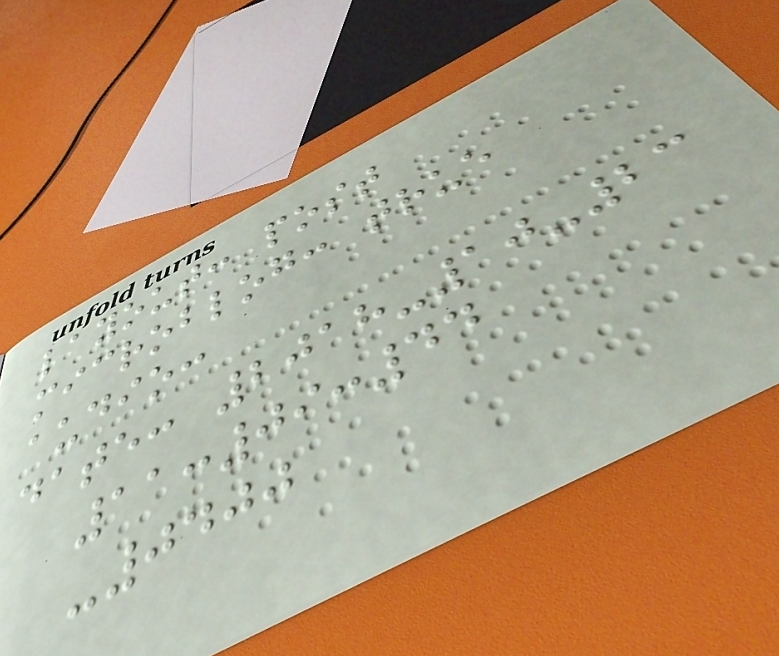layout: post
microblog: true
audio:
date: 2018-10-23
11:09:44
-0400
